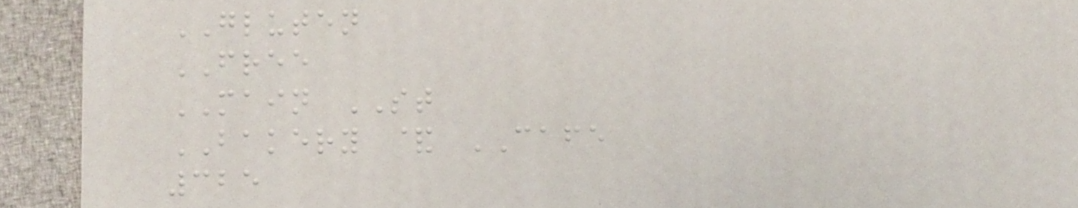GLUTEN
FREE
MAIN ST
BAKERY & CAFE
325
